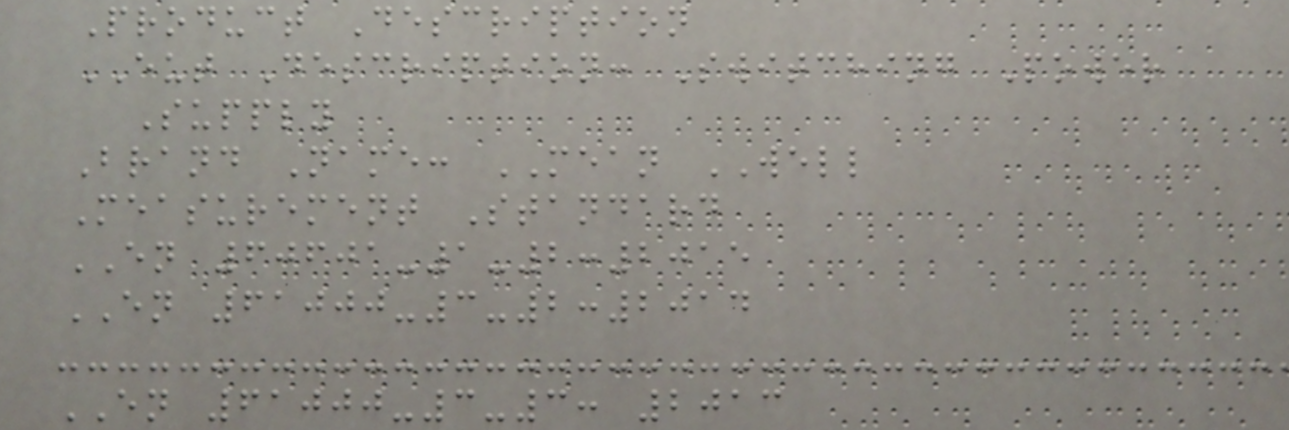Product Description
EUT Description: Switching Power
Supply
Brand Name: MEAN WELL
Measurement Standard
EN 60601-1-2:2015
EN 61000-3-2:2014
EN 61000-3-3: 2013
